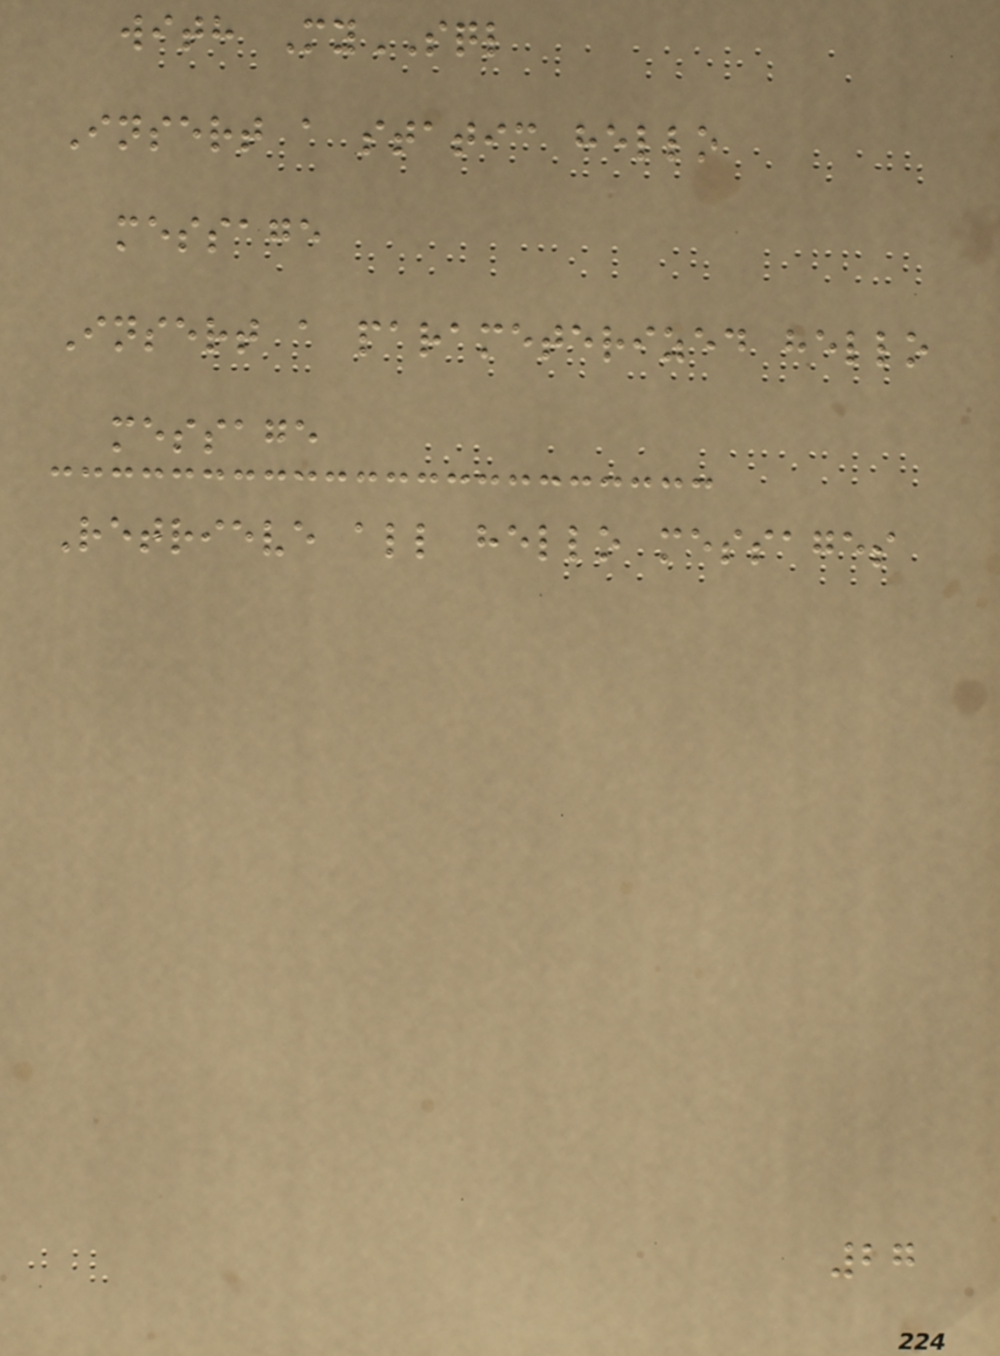with MySQL
Insert a static hello
message
Insert a parameterized hello
message
Retrieve all hello messages
27
